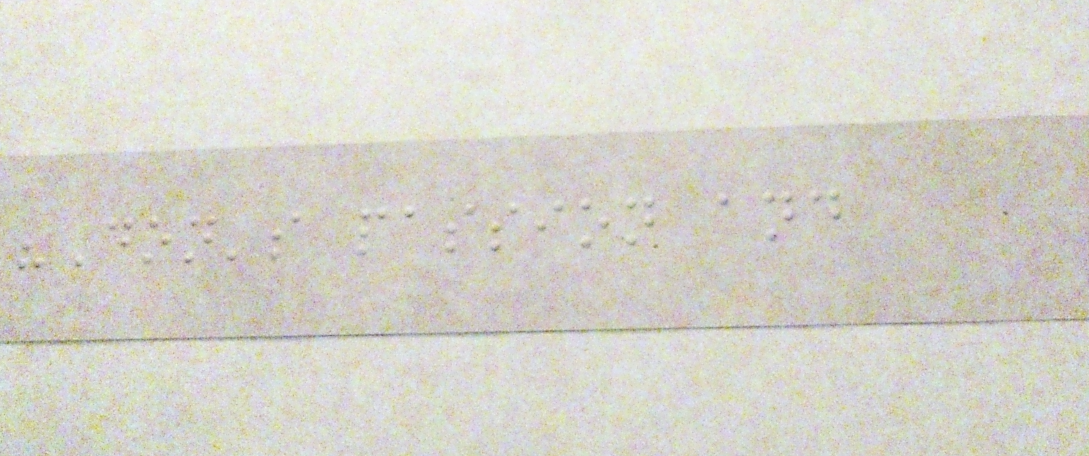"Don's passion and
